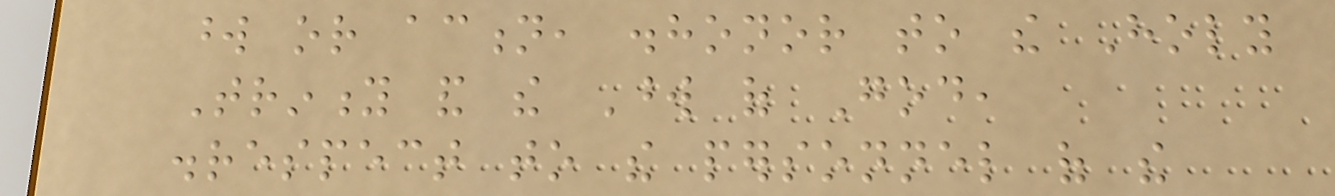word or action, dishonor to the Holy
Trinity and the Word of God,
disrespect to the personnel of the
